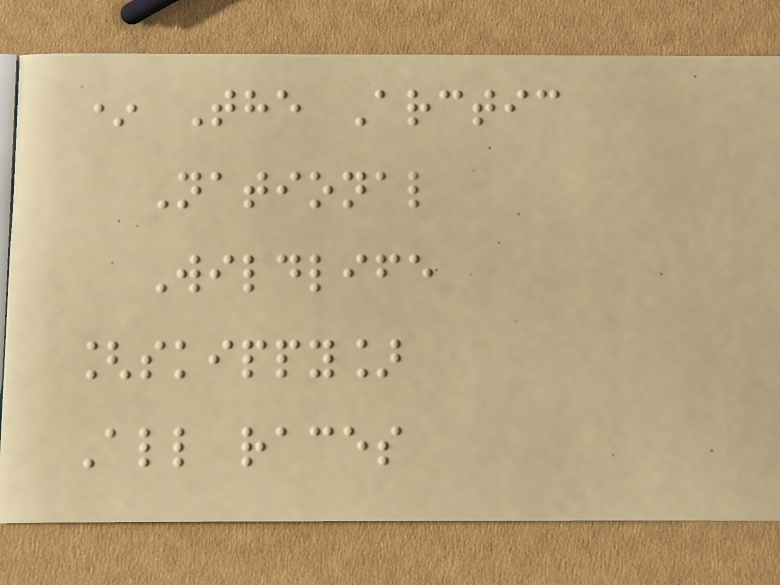* The Arctic
National
Wildlife
[skippy]
All races
